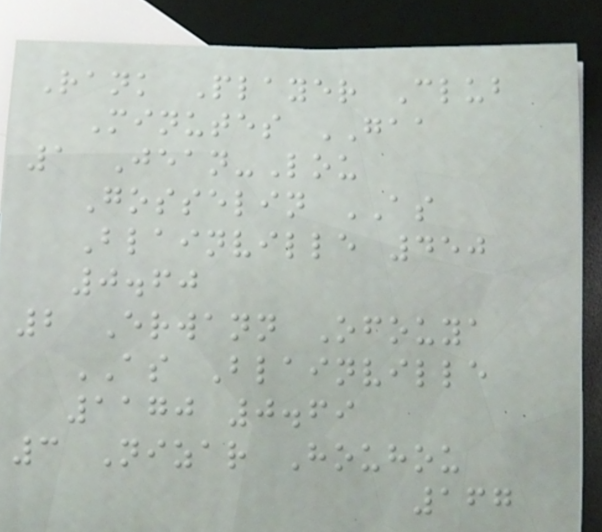Rank Player Club
Minutes GAA
1 Jean-Lou
Gosselin AS
Blainville 450
0.60
2 Erwann Ofouya
AS Blainville
1170 0.69
3 Nizar Houhou
167
